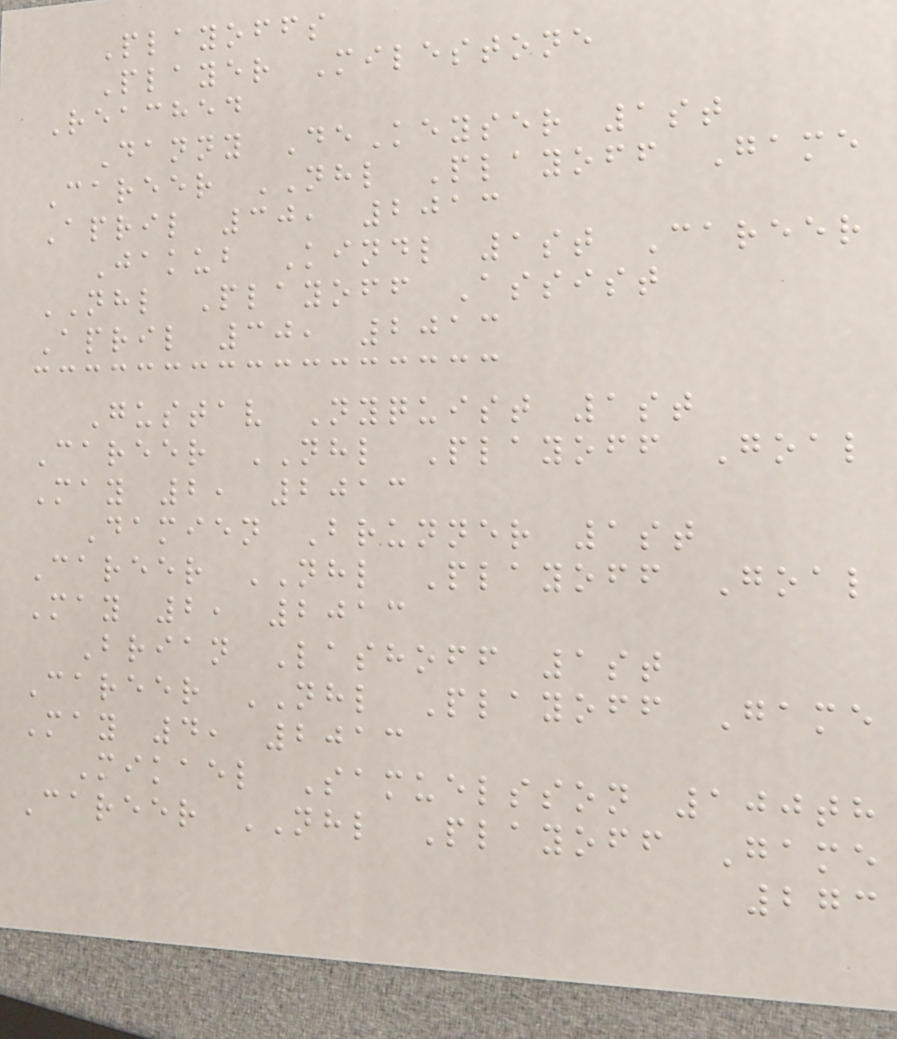Playoffs
Player Milestone
Reached
Danny DeKeyser 1st
Career NHL Playoff Game
April 30, 2013
Jakub Kindl 1st Career
NHL Playoff Assist
April 30, 2013
Gustav Nyquist 1st
Career NHL Playoff Goal
May 2, 2013
Damien Brunner 1st
Career NHL Playoff Goal
May 2, 2013
Brian Lashoff 1st
Career NHL Playoff Game
May 4, 2013
Mikael Samuelsson 100th
Career NHL Playoff Game
273
